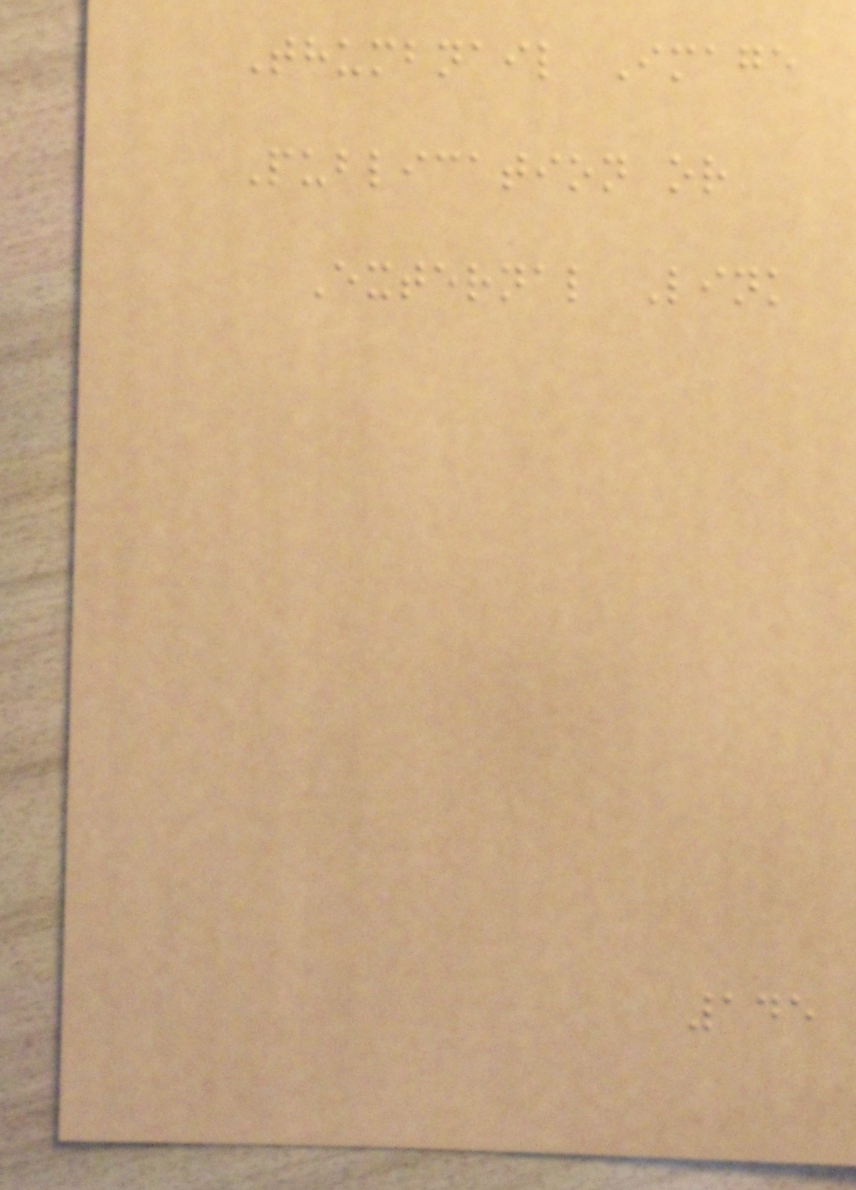Thumbnail Image
Publication or
External Link
145
